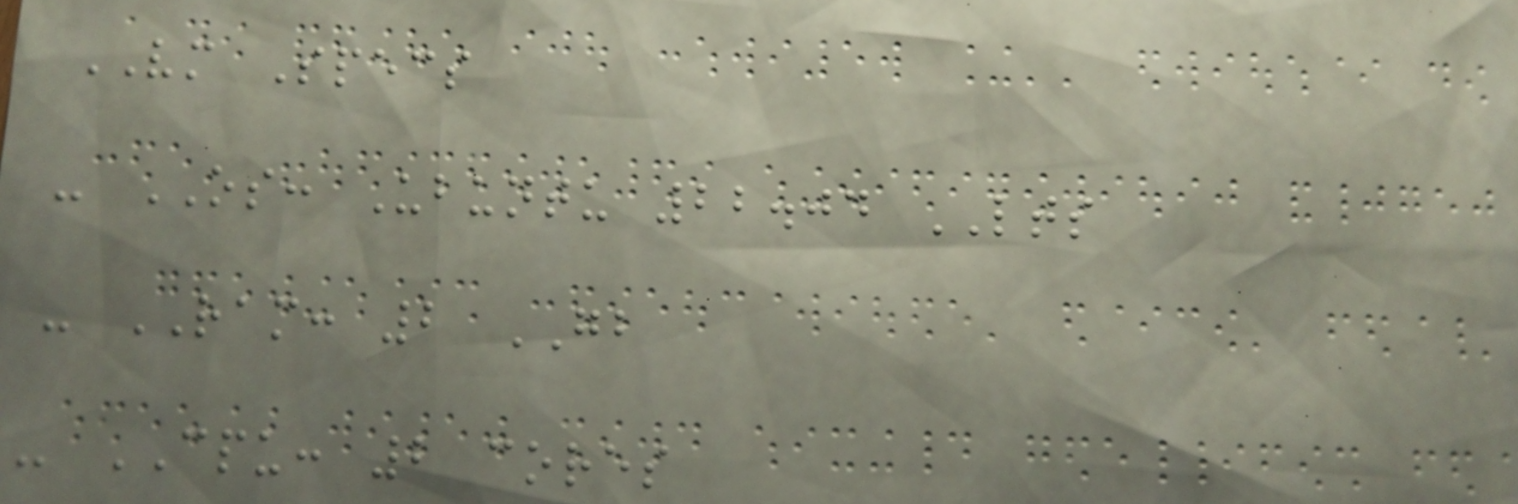VM Specs
- OS: Ubuntu 22.04 LTS
- RAM: 2 GB
- CPU: 2 cores
